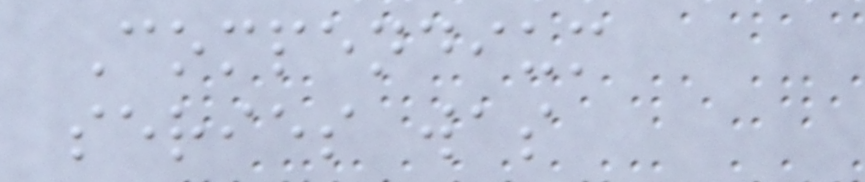Compendium
series was
